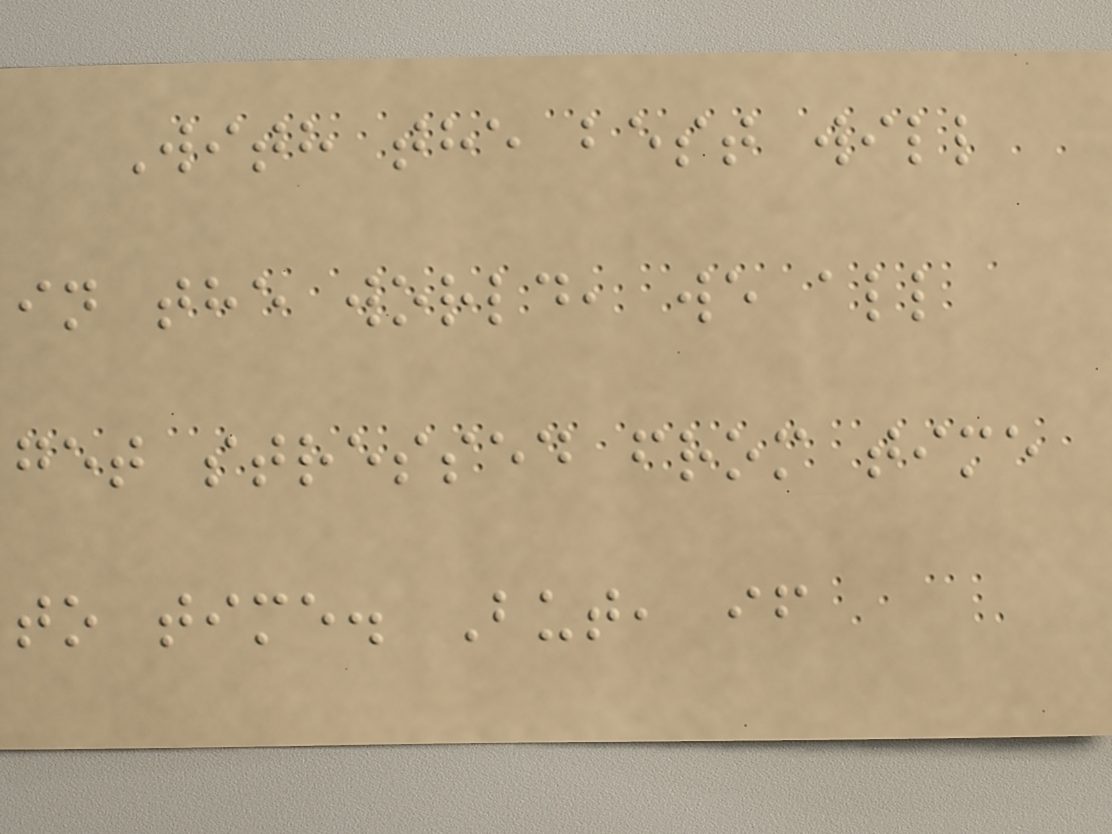With the best will
in the world, we all
get stressed from time
to time. But, if
